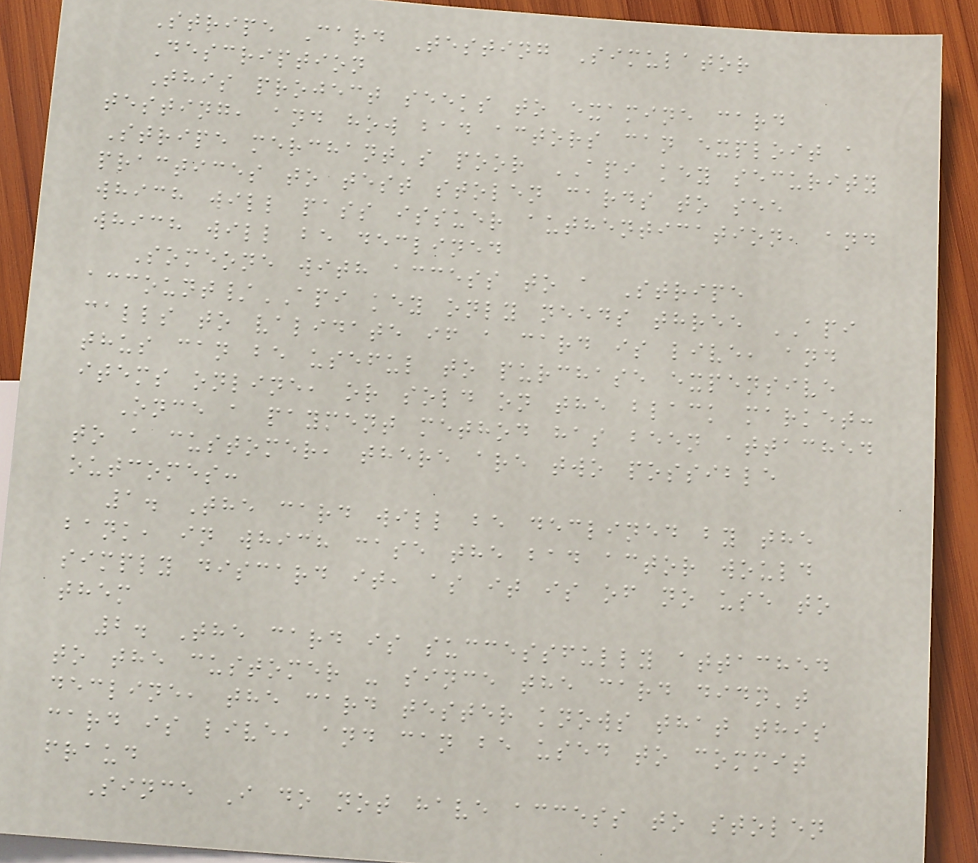Stripe Card Testing Simulator
Description
This project seeks to examine card
testing, and how bad actors can exploit a
Stripe merchant's poor API key security
practices to test stolen cards to see
which will pass issuer authentication, and
which will be declined
Someone with access to a Stripe
account/API key only needs three API
calls to validate if a card is live, and
thus can be useful to purchase expensive
items online, or sold on the black market:
Once a payment method has been attached
to a customer, there are two possible
outcomes:
1. The card will be declined by the
bank, in which case the bad actor would
simply discard it, as it is of no use to
them
2. The card is successfully attached
to the customer - since the card didn't
decline, the card tester knows that this
card is live, and can be used to commit
fraud
Since I do not have access to stolen
